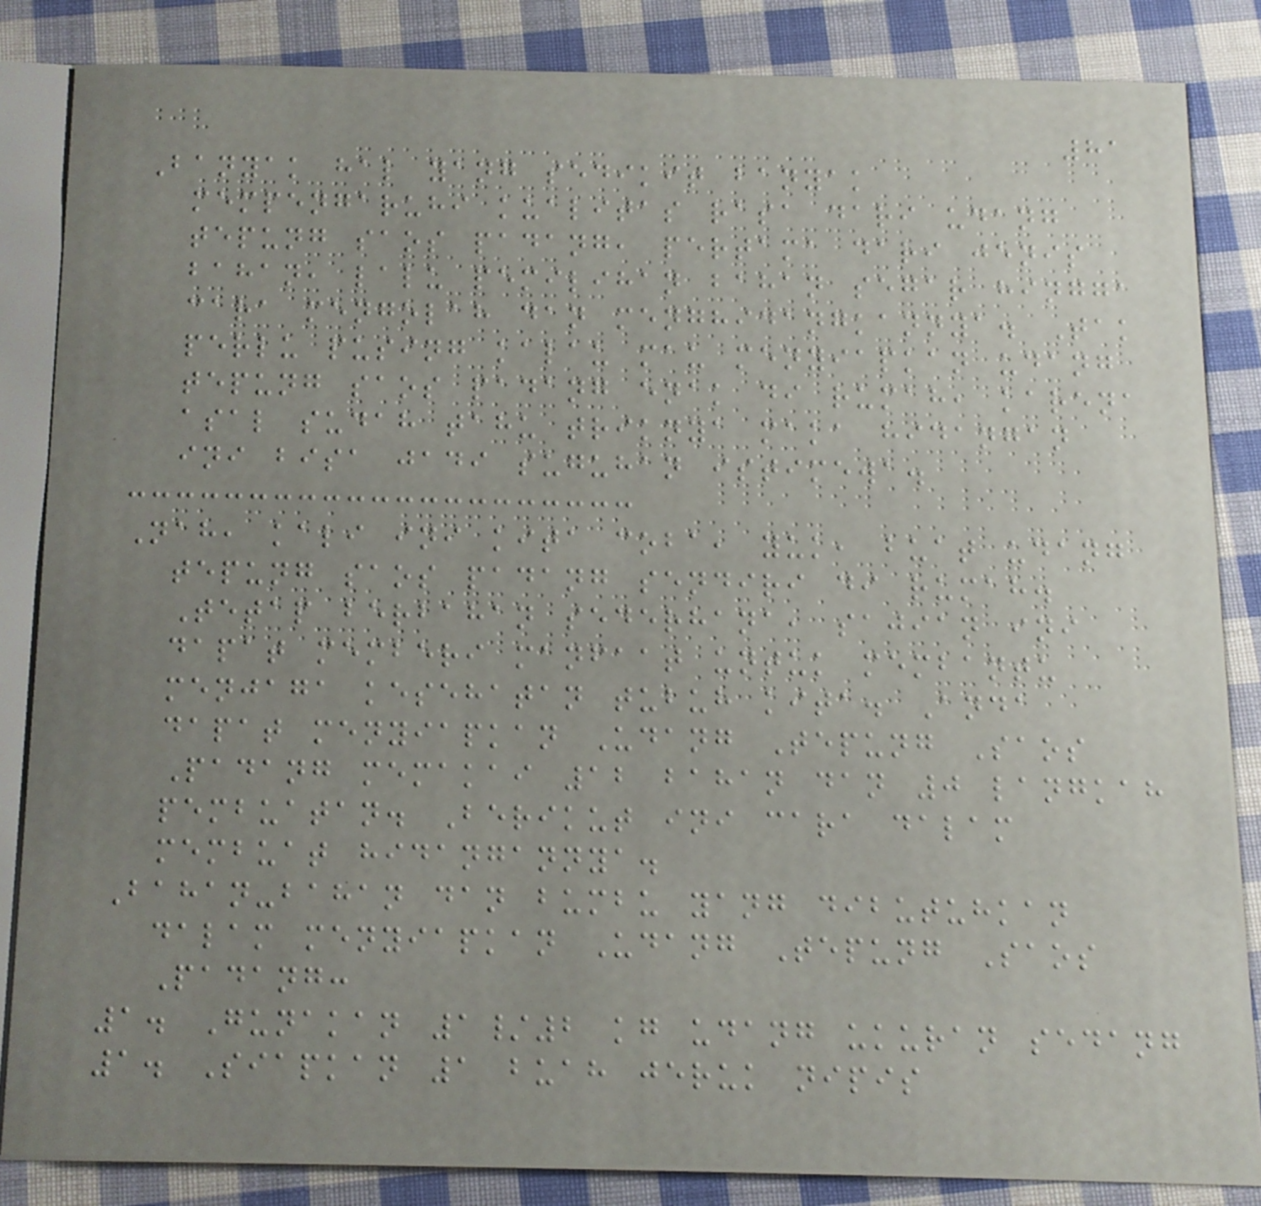81
Banyak hal yang sedikit banyak
mempengaruhi kualitas rasa dari udang
tepung saos padang, pertama dari jenis
bahan, lalu pemilihan bahan segar hingga
cara mengolah dan menghidangkannya. Tak
perlu pusing kalau mau menyiapkan udang
tepung saos padang enak di rumah, karena
asal sudah tahu triknya maka hidangan
ini bisa jadi suguhan istimewa.
Nah, kali ini kita coba, yuk, buat udang
tepung saos padang sendiri di rumah.
Tetap berbahan sederhana, sajian ini
dapat memberi manfaat untuk membantu
menjaga kesehatan tubuh kita. Anda
dapat menyiapkan Udang Tepung Saos
Padang memakai 12 bahan dan 0 langkah
pembuatan. Berikut ini cara dalam
membuat hidangannya.
Bahan-bahan dan bumbu yang dibutuhkan
dalam menyiapkan Udang Tepung Saos
Padang:
1. Gunakan 1/2 kg udang ukuran sedang
1. Siapkan 1 buah jeruk nipis
